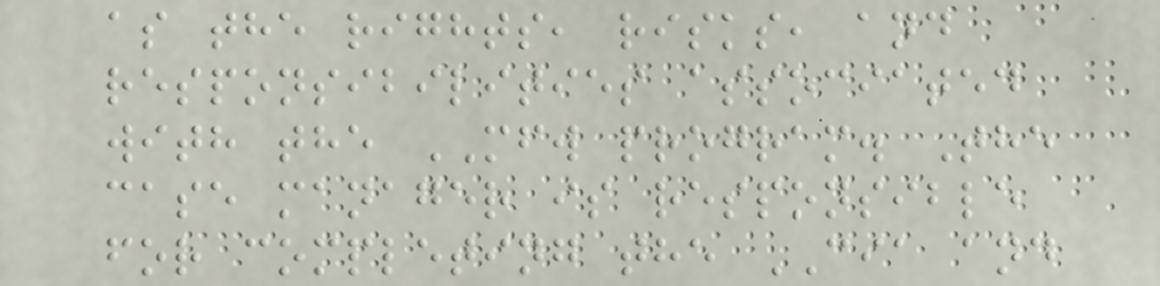as the rights, risks, and
responsibilities associated
with the MFW program. The
case manager is responsible
for completing the CIA and
